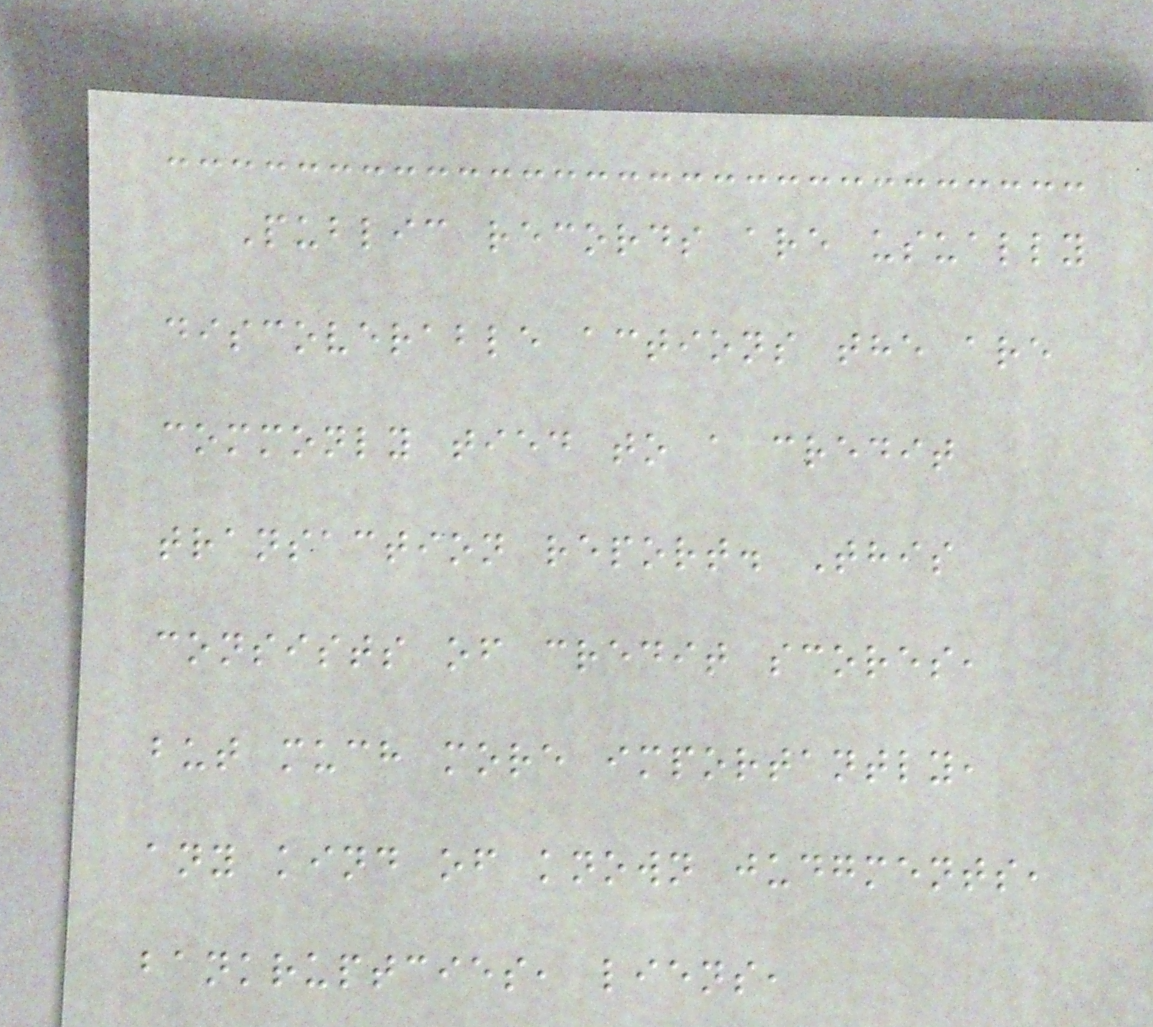Public records are usually
discoverable actions the are
commonly tied to a credit
transaction report. This
consists of credit scores,
but much more importantly,
any kind of known judgments,
bankruptcies, liens,
